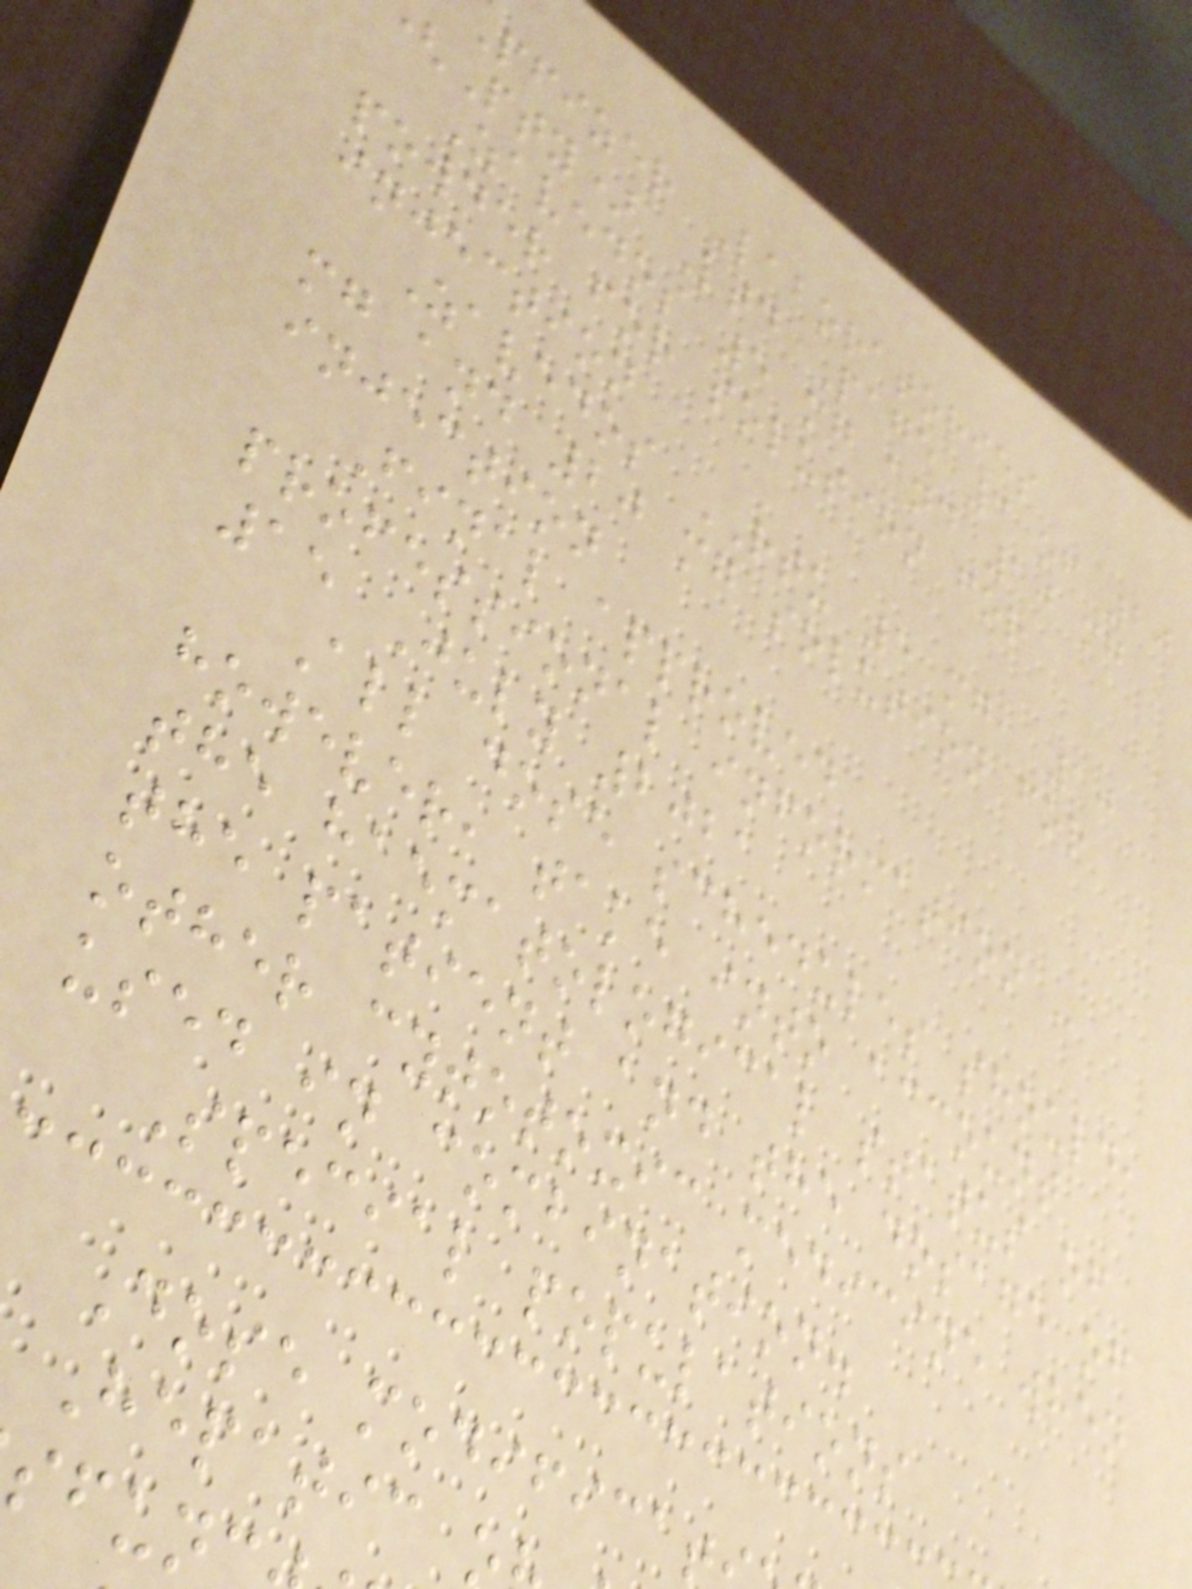Pfizer Laboratories
Pty) Ltd Page 3 of 20
Zavedos 5 mg and 10 mg
powder for solution for
injection
Zavedos RTU 5 mg, 10
mg and 20 mg solution for
injection
Final approved
professional information -
15 July 2021
All dose schedules should,
however, take into account
the haematological status of
the patient and the dosage of
other cytotoxic medicine when
used in combination.
Special populations
Dose modificat
Hepatic
